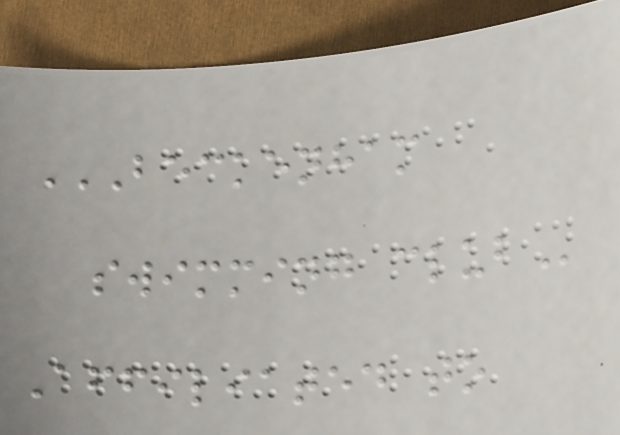BECKENHAM
SWIMMING CLUB
Affiliated to
